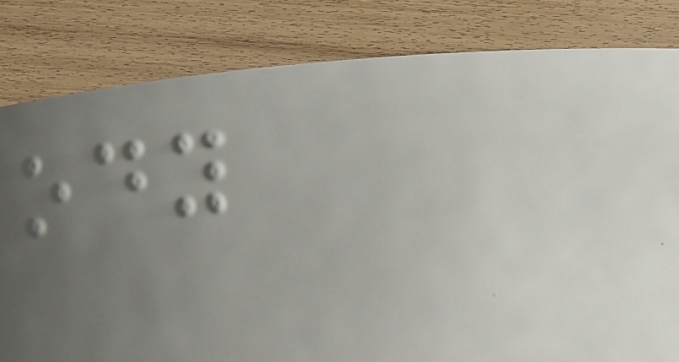ody
